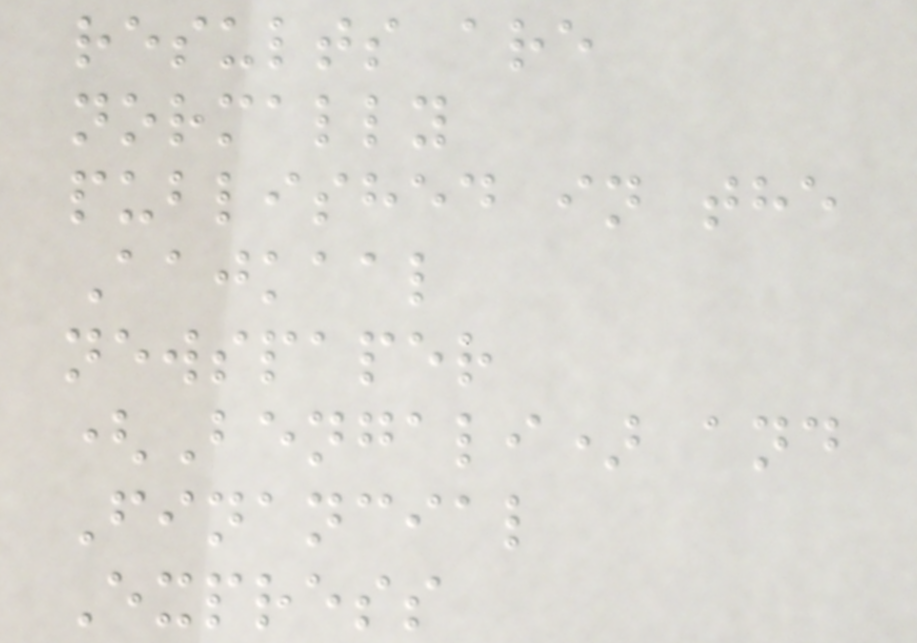results are
normally
published in the
Aajkaal
newspaper
(Bengali) and
Financial
Express
